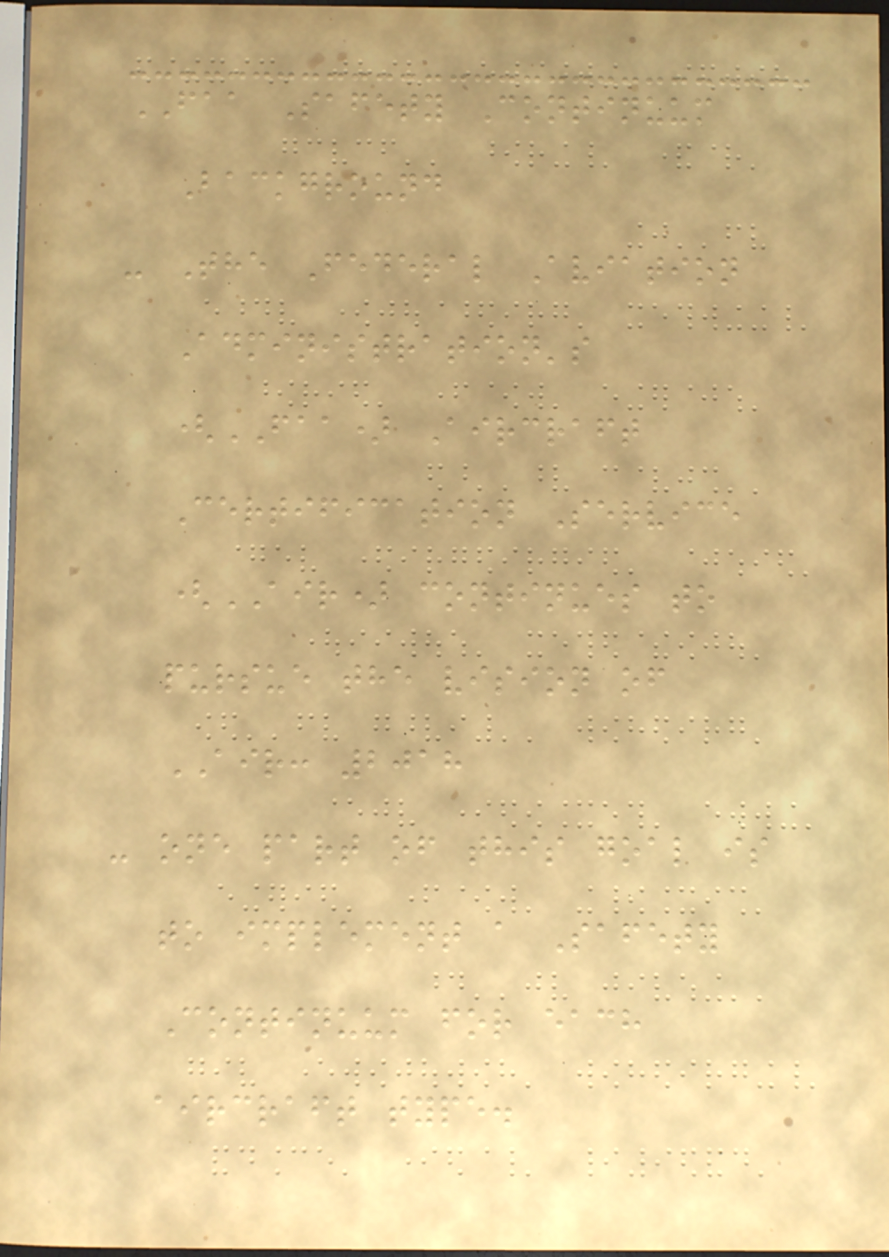FAA Safety Continuum
Background
- The Federal Aviation
Administration's
(FAA) Aircraft
Certification Service
(AIR) continues to
pursue the vision of
AIR: 2018
- one part of this goal is
to implement a Safety
Continuum for each
aircraft type.
